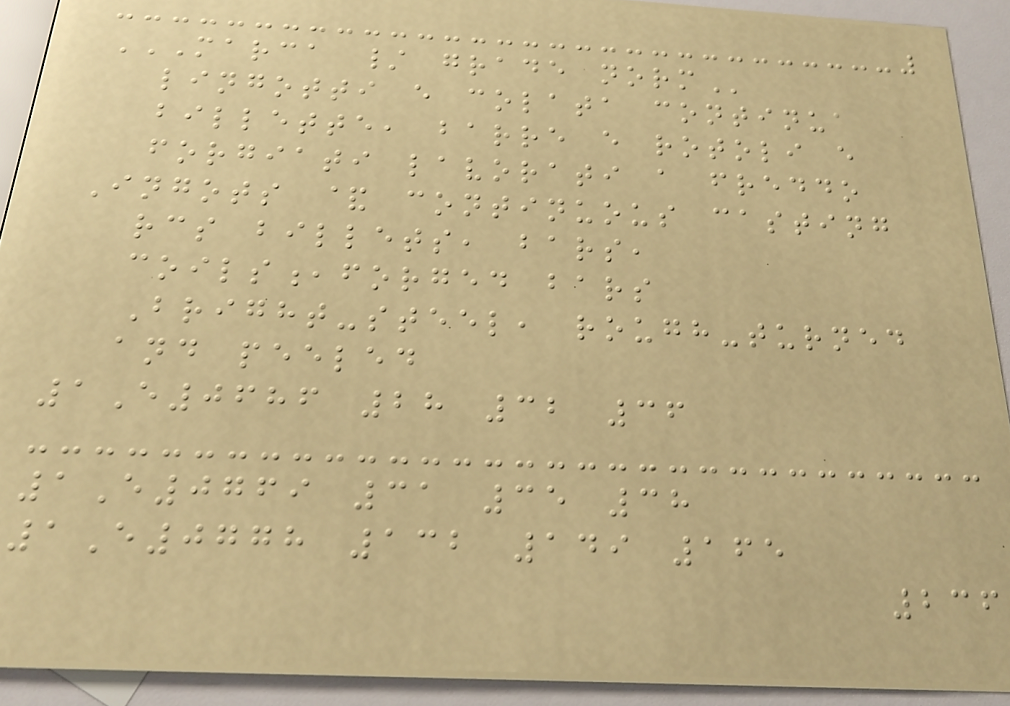MARCA / GRADE NORM
lingotti e colata continua
billette, barre e rotoli e
forgiati lavorati a freddo
Ingots & continuous casting
rcs billets, bars,
coils,forged bars
Bright-steel, rough-turned
and peeled
1E0686 28 32 36
1E0769 31 35 38
1E0778 132 149 165
236
